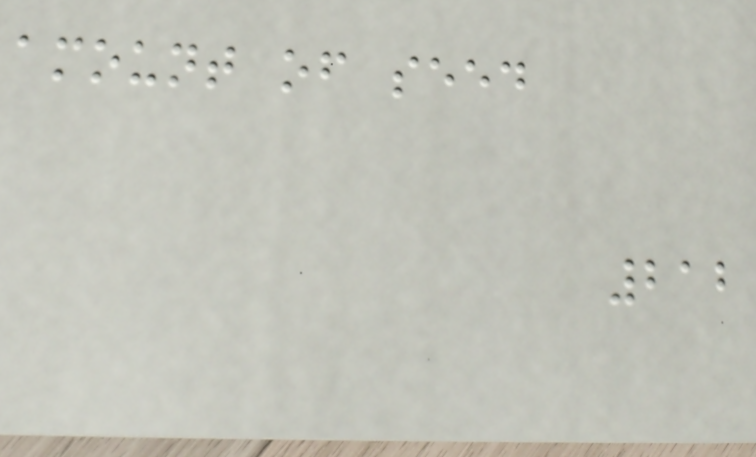amount of seed
212
